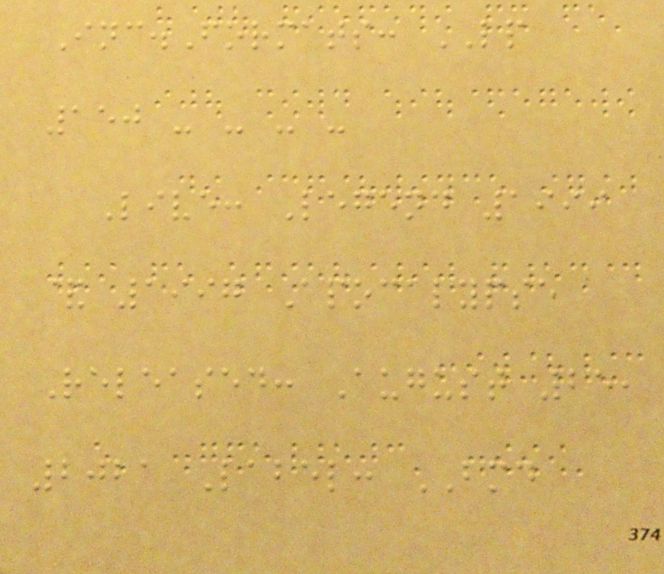Inc.Formats: LP
150 - - - -
Live: Legend 1999
& 1997 Apocalypse
Released: August 25,
2021 Label: BMD
